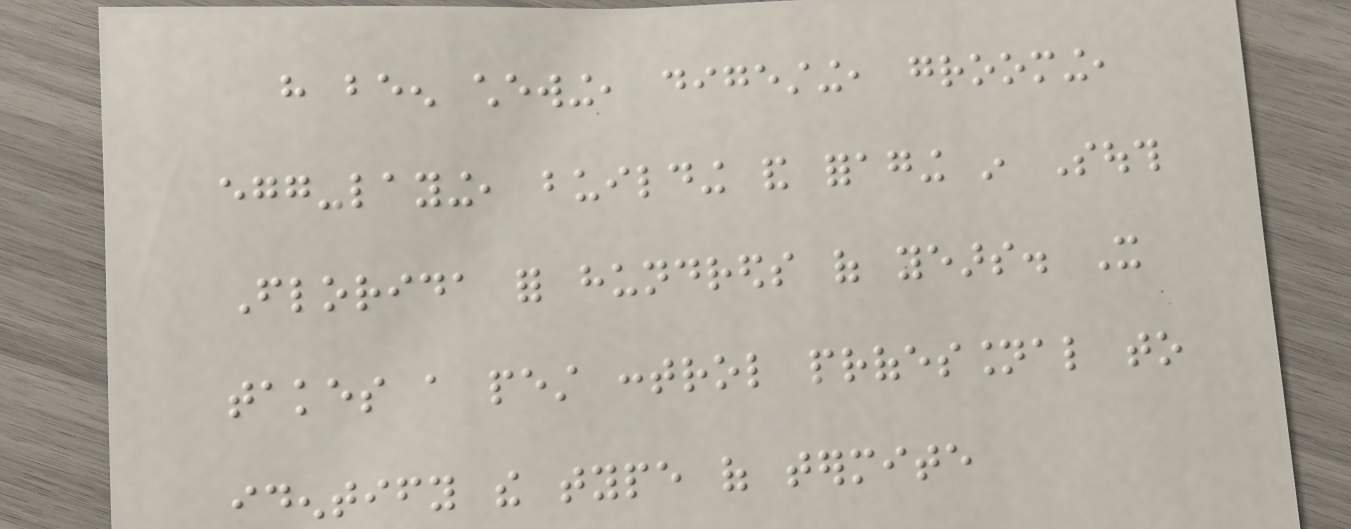have been chewing, digesting, grooming,
egg-laying, building and foraging in South
Florida for hundreds of years. It
takes a pest control professional to
identify the type of termite
